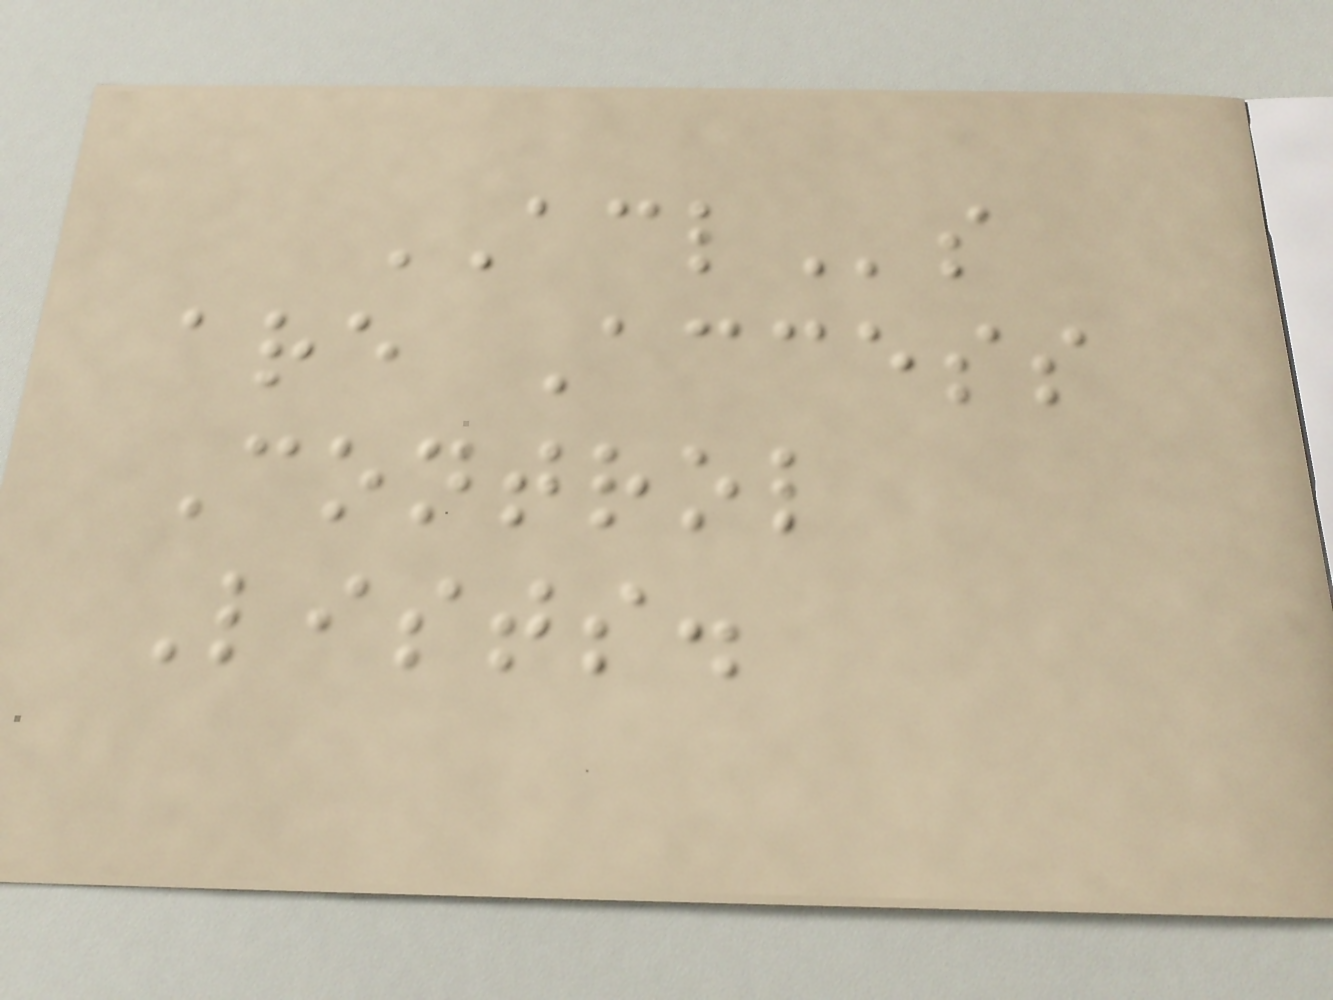ACLs
are Access
Control
Lists.
